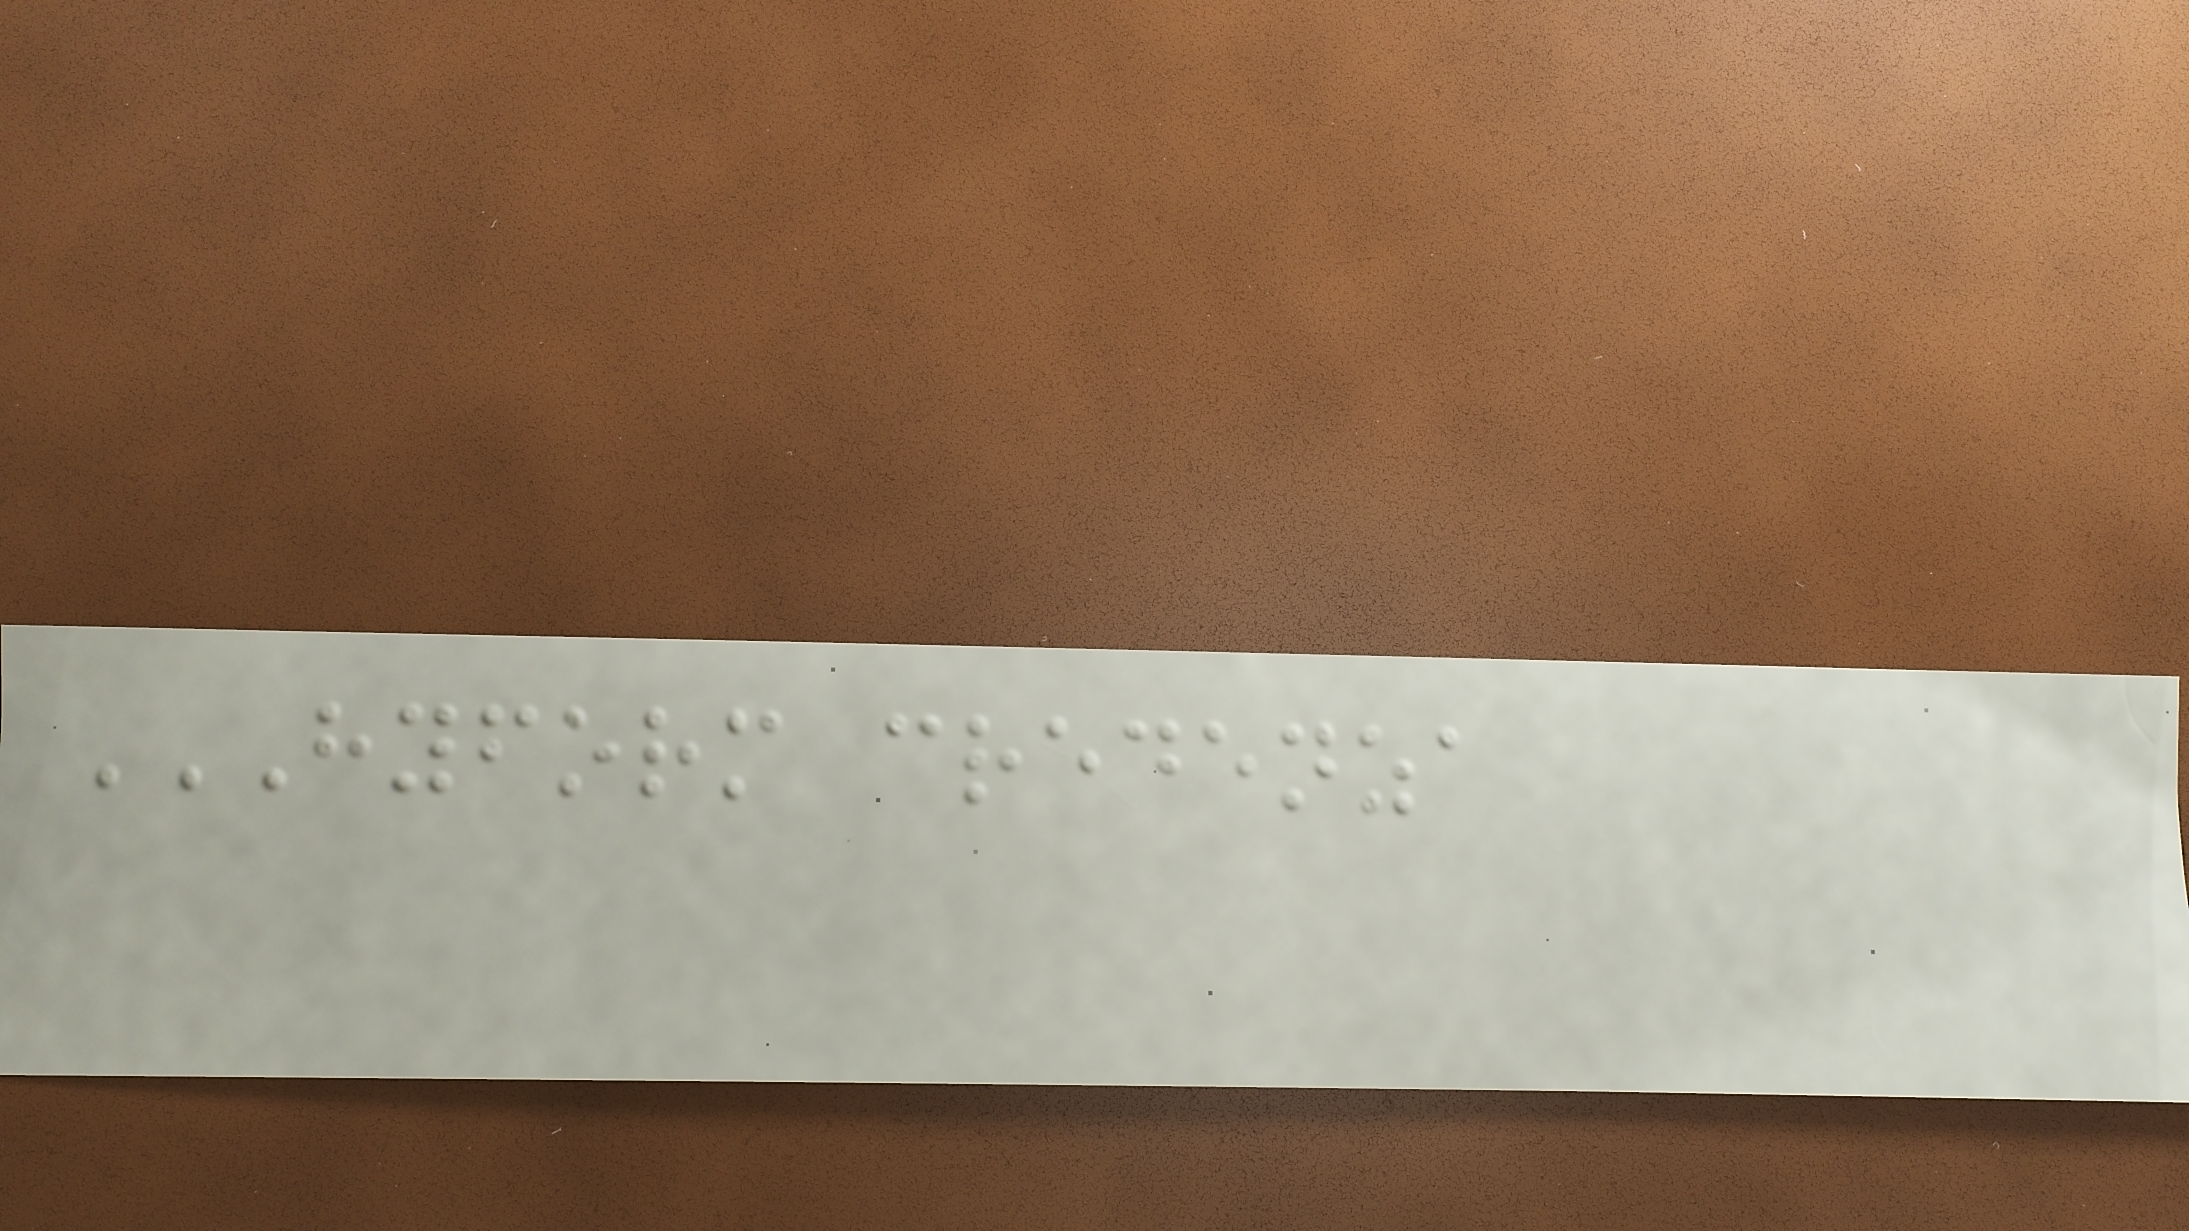HYFORM CREDENZA
